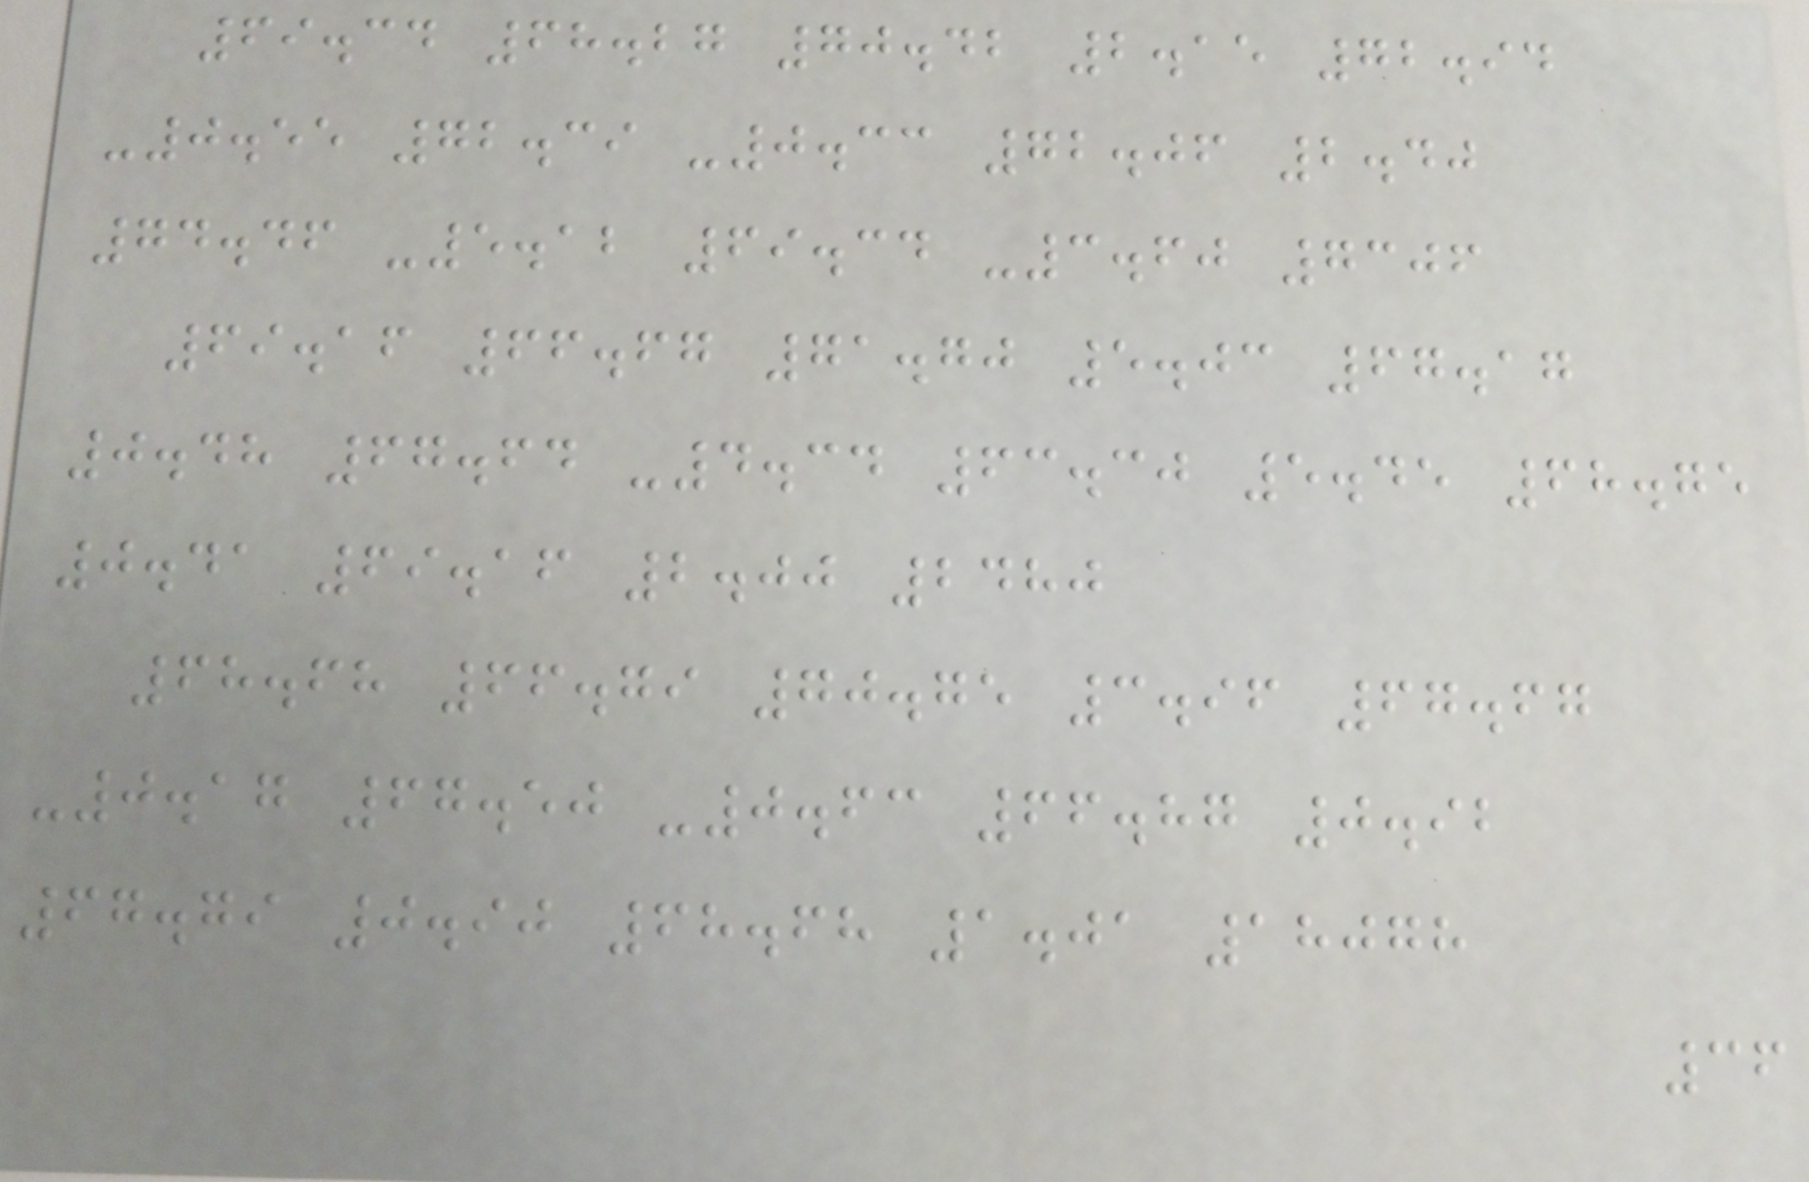69.34 68.27 70.42 2.15 72.94
-0.55 72.39 -0.33 72.06 2.40
74.46 -5.12 69.34 -3.60 7306
69.16 66.67 71.70 5.03 67.17
0.48 67.64 -4.34 63.30 5.45 68.75
0.41 69.16 2.00 2480
68.68 66.79 70.75 3.96 67.67
-0.17 67.50 -0.63 66.87 0.92
67.79 0.90 68.68 1.01 18078
36
